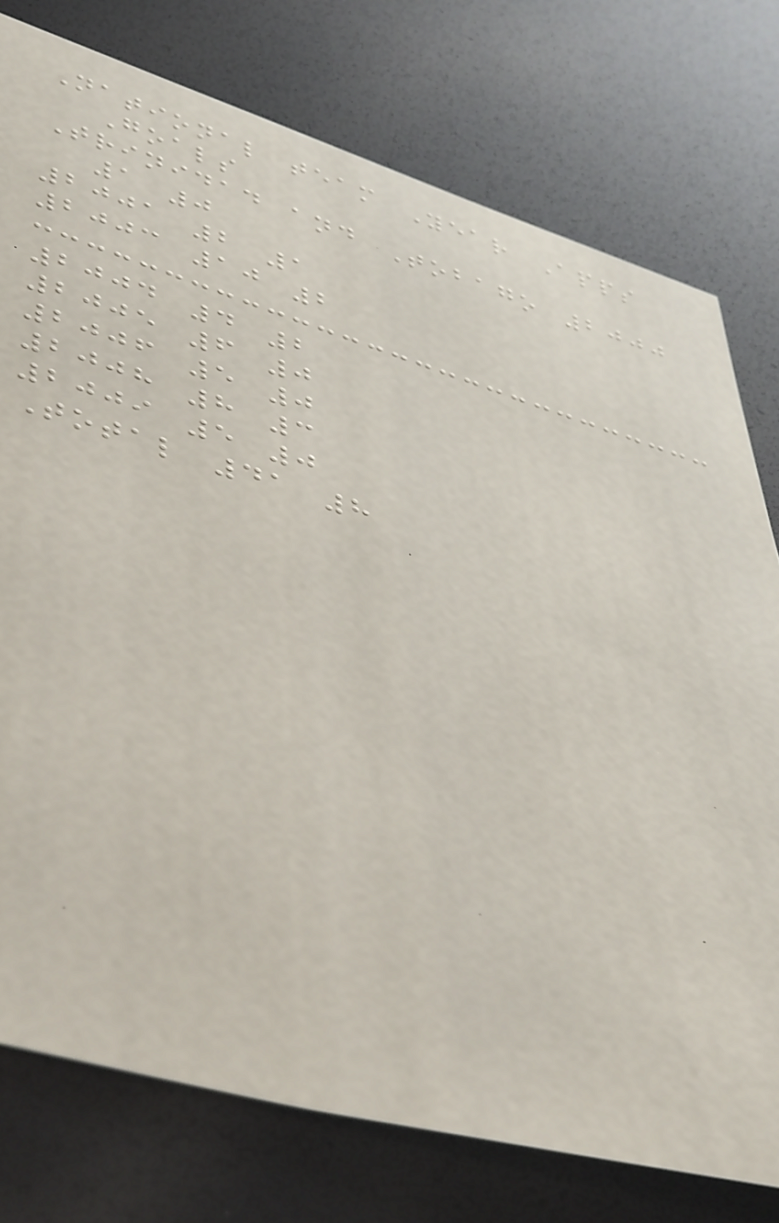National team Year Apps
Goals
Trinidad and Tobago 2000
1 0
2001 2 1
2003 10 2
2004 4 2
2005 6 0
2006 5 0
2008 8 3
2009 5 0
Total 41 8
